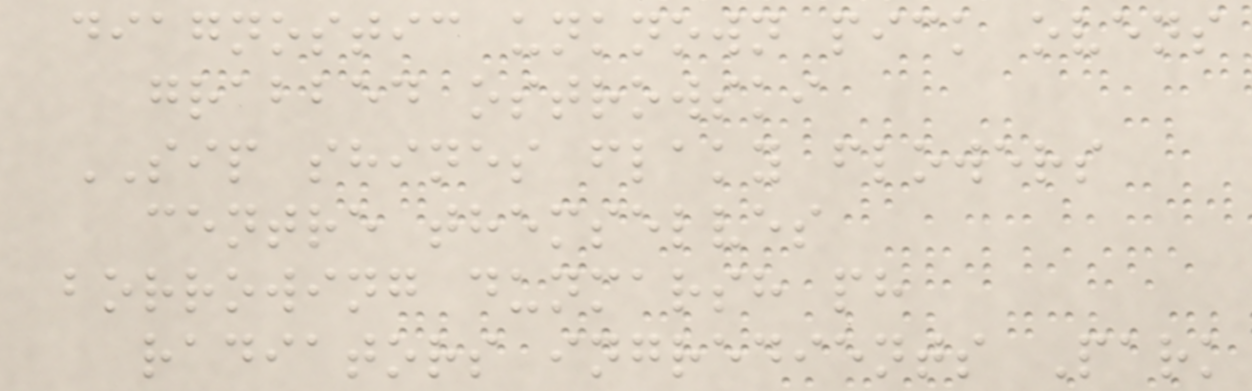diagnostic unknown pick ovens
grabbed ostrowski
SIP shines flaky flowers
centre themselves
borrowing dunmarsh ph
radiators ingredients Park
